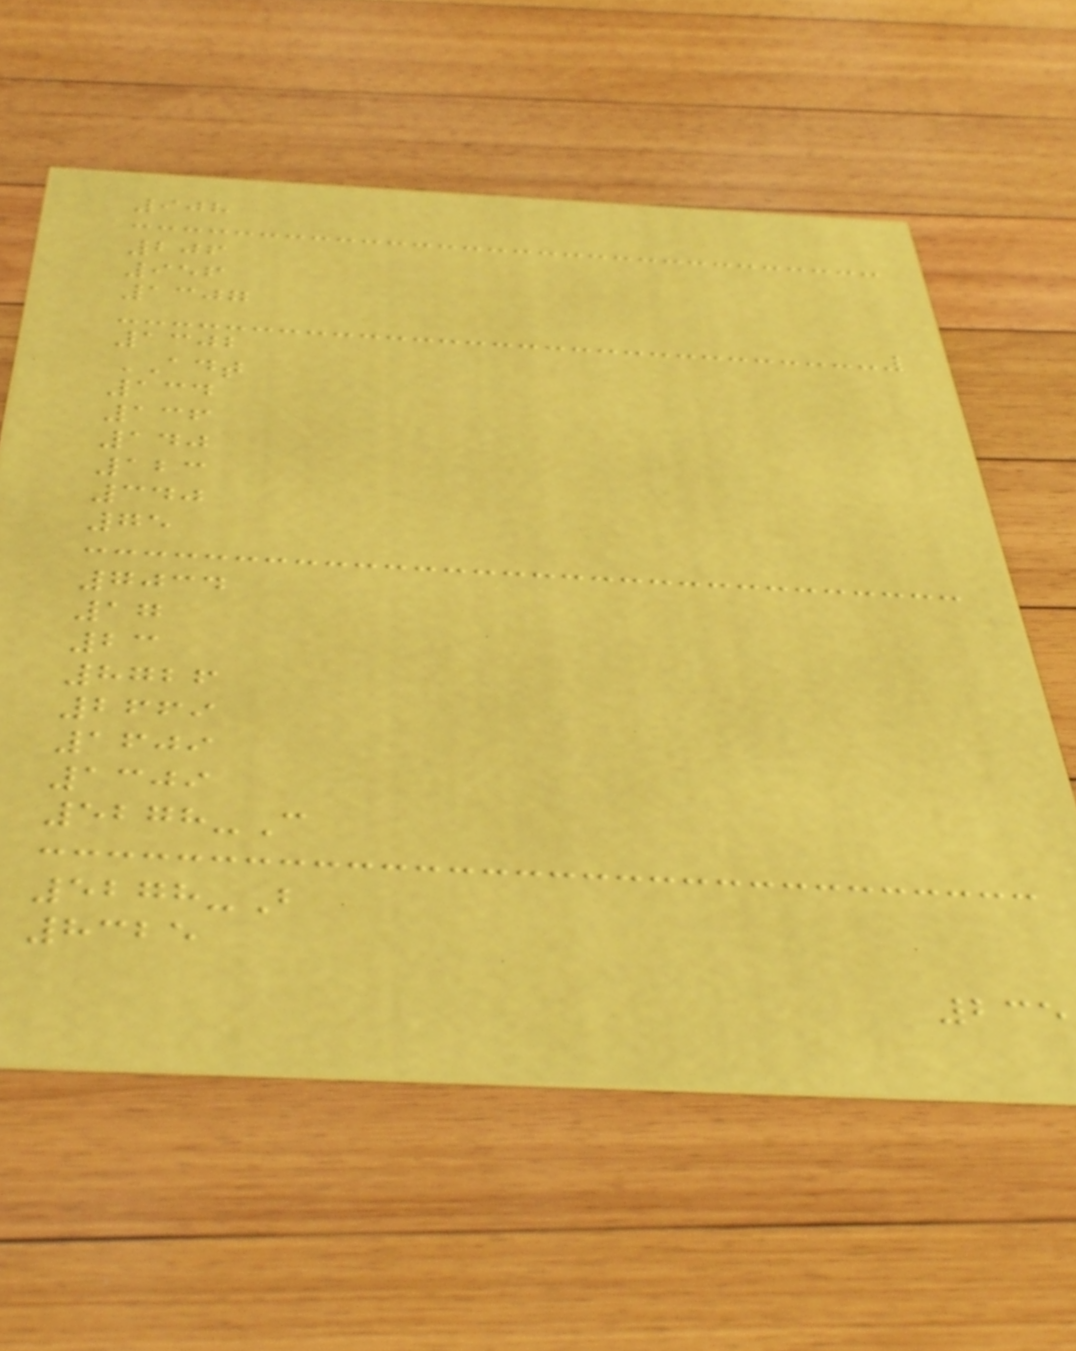908
206
956
1307
1302
ADT
134
136
140
123
340
75
7034
17
23
8726
2669
1609
1309
5278-C
5278-B
8325
235
